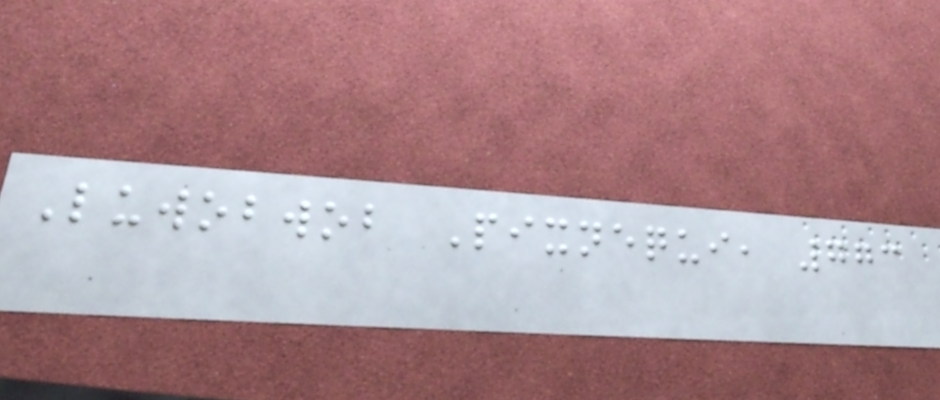Luwobwob Pixnequi, 773
